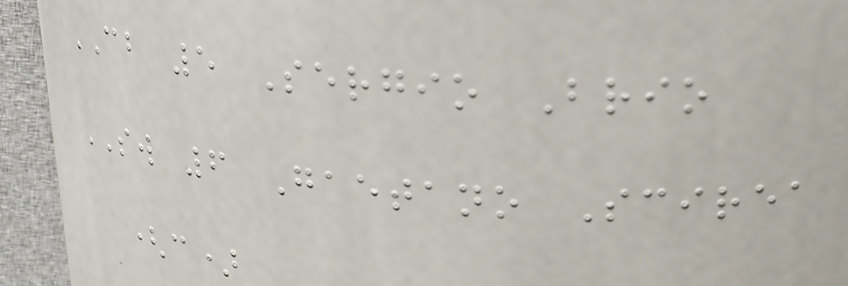CB 5 Sergio Brio
SW 6 Gaetano Scirea
(c)
